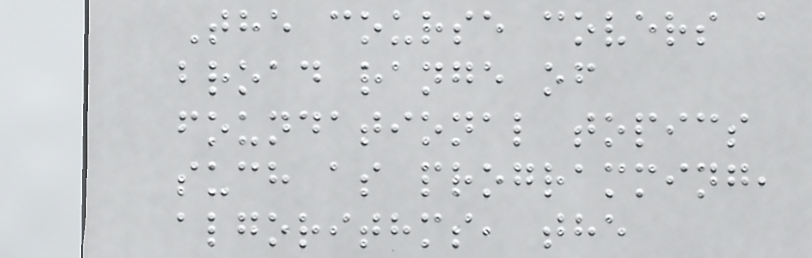The course covers a
broad range of
foundational topics
such as programming,
algorithms, the
